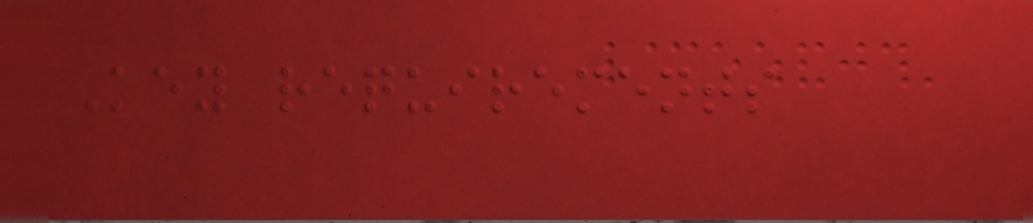Key requirements
